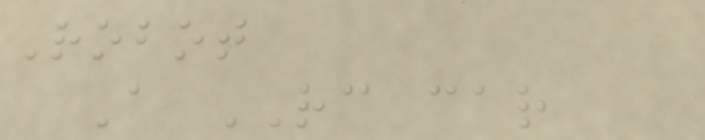Robot
A RC car
